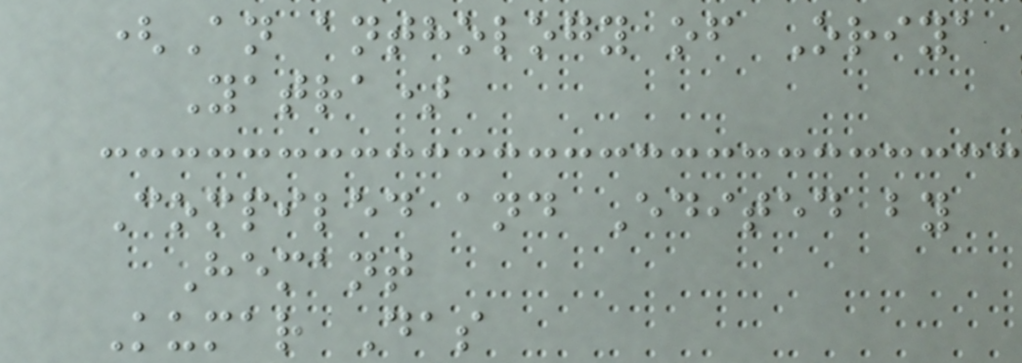(An anthology of Oriya
Yatra)
Compiled and Edited by
Hemant
Kumar Das
